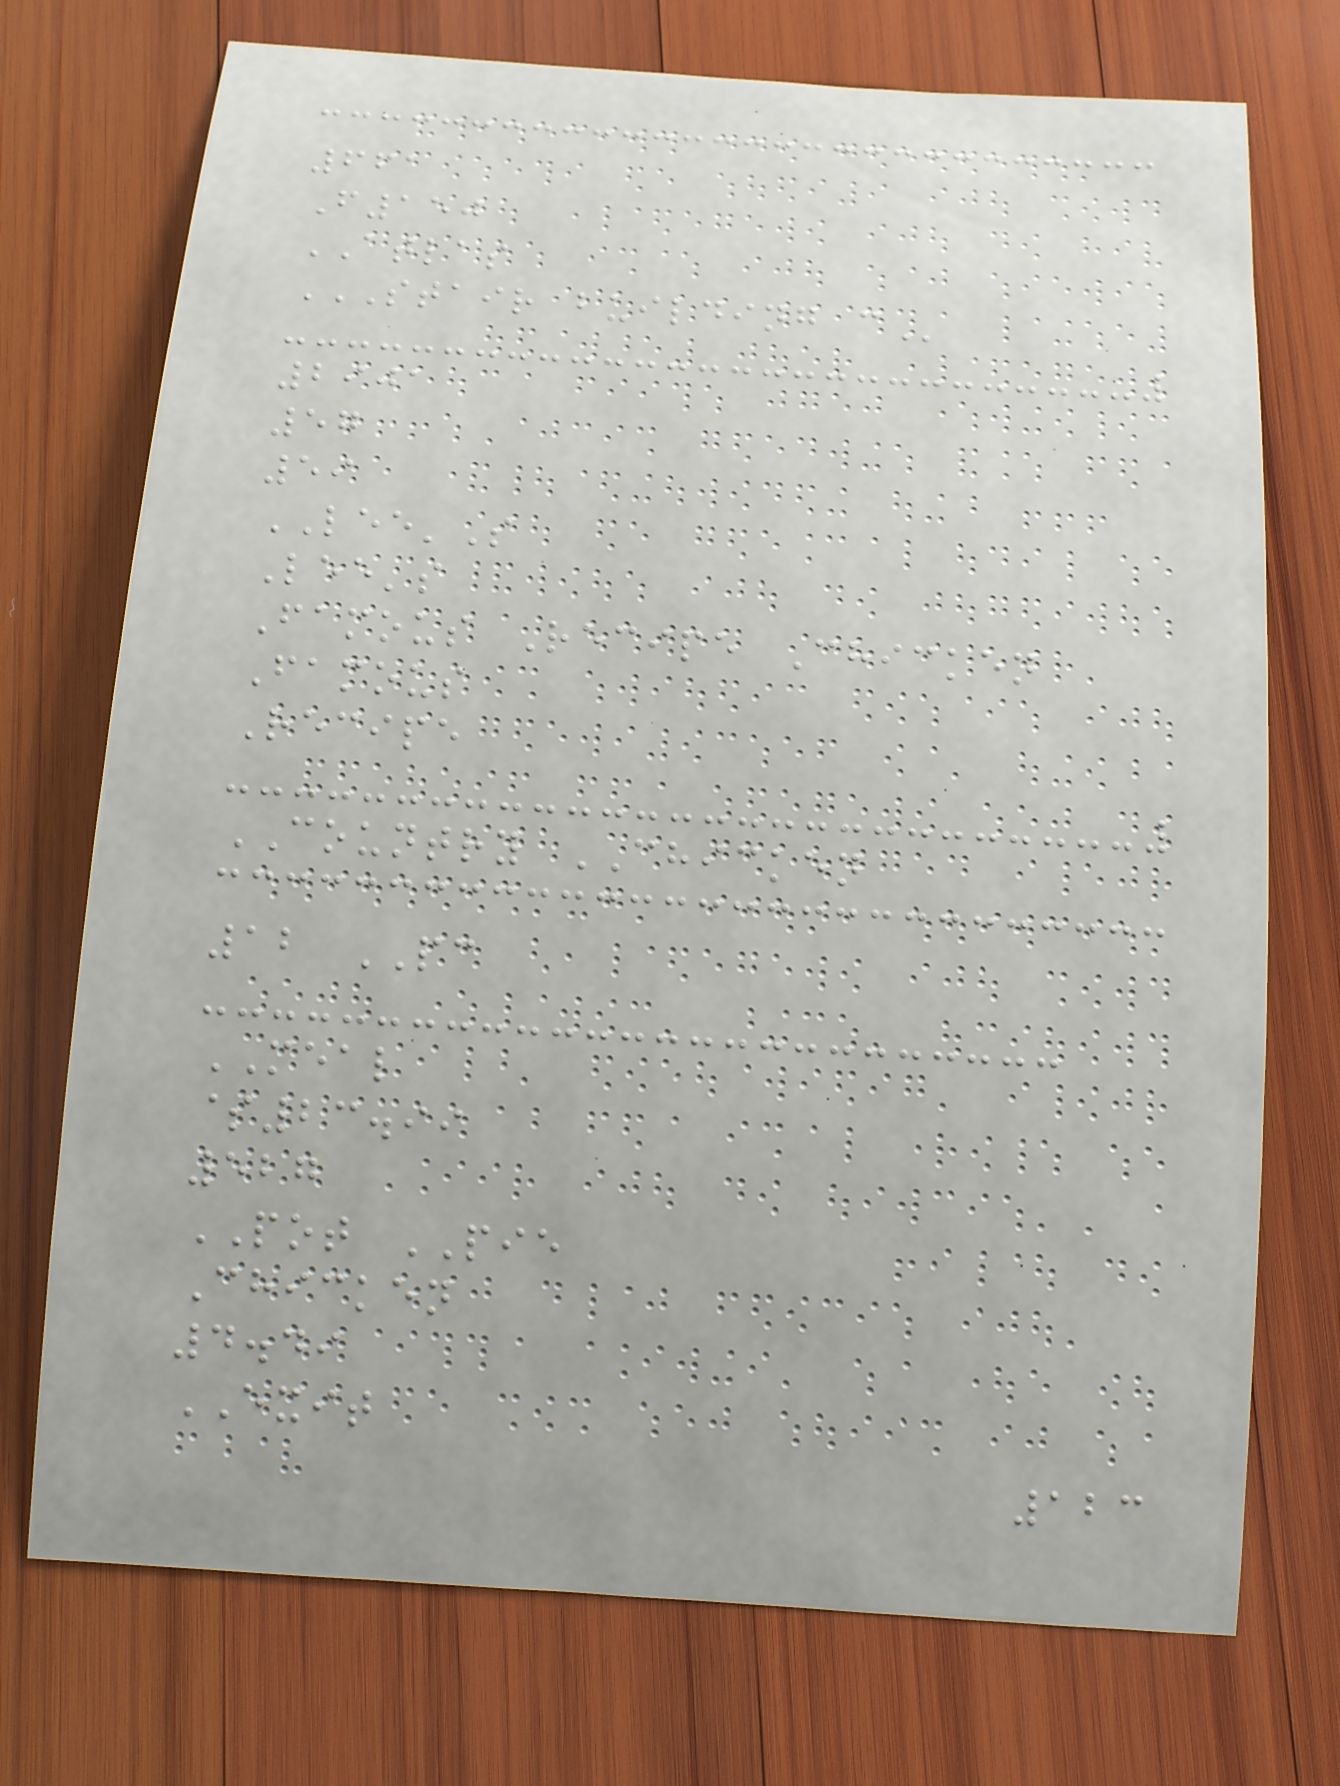661
F150
ATLAS
STAIR BUILDING C
2901
57
59
LEE'S
Lee's
Famous Recipe Chicken
Famous
Recipe
COUNTRY CHICKEN
12 PC
MEAL
$23.99
527
POT PIE
Chicken
4.49
EXIT
123
